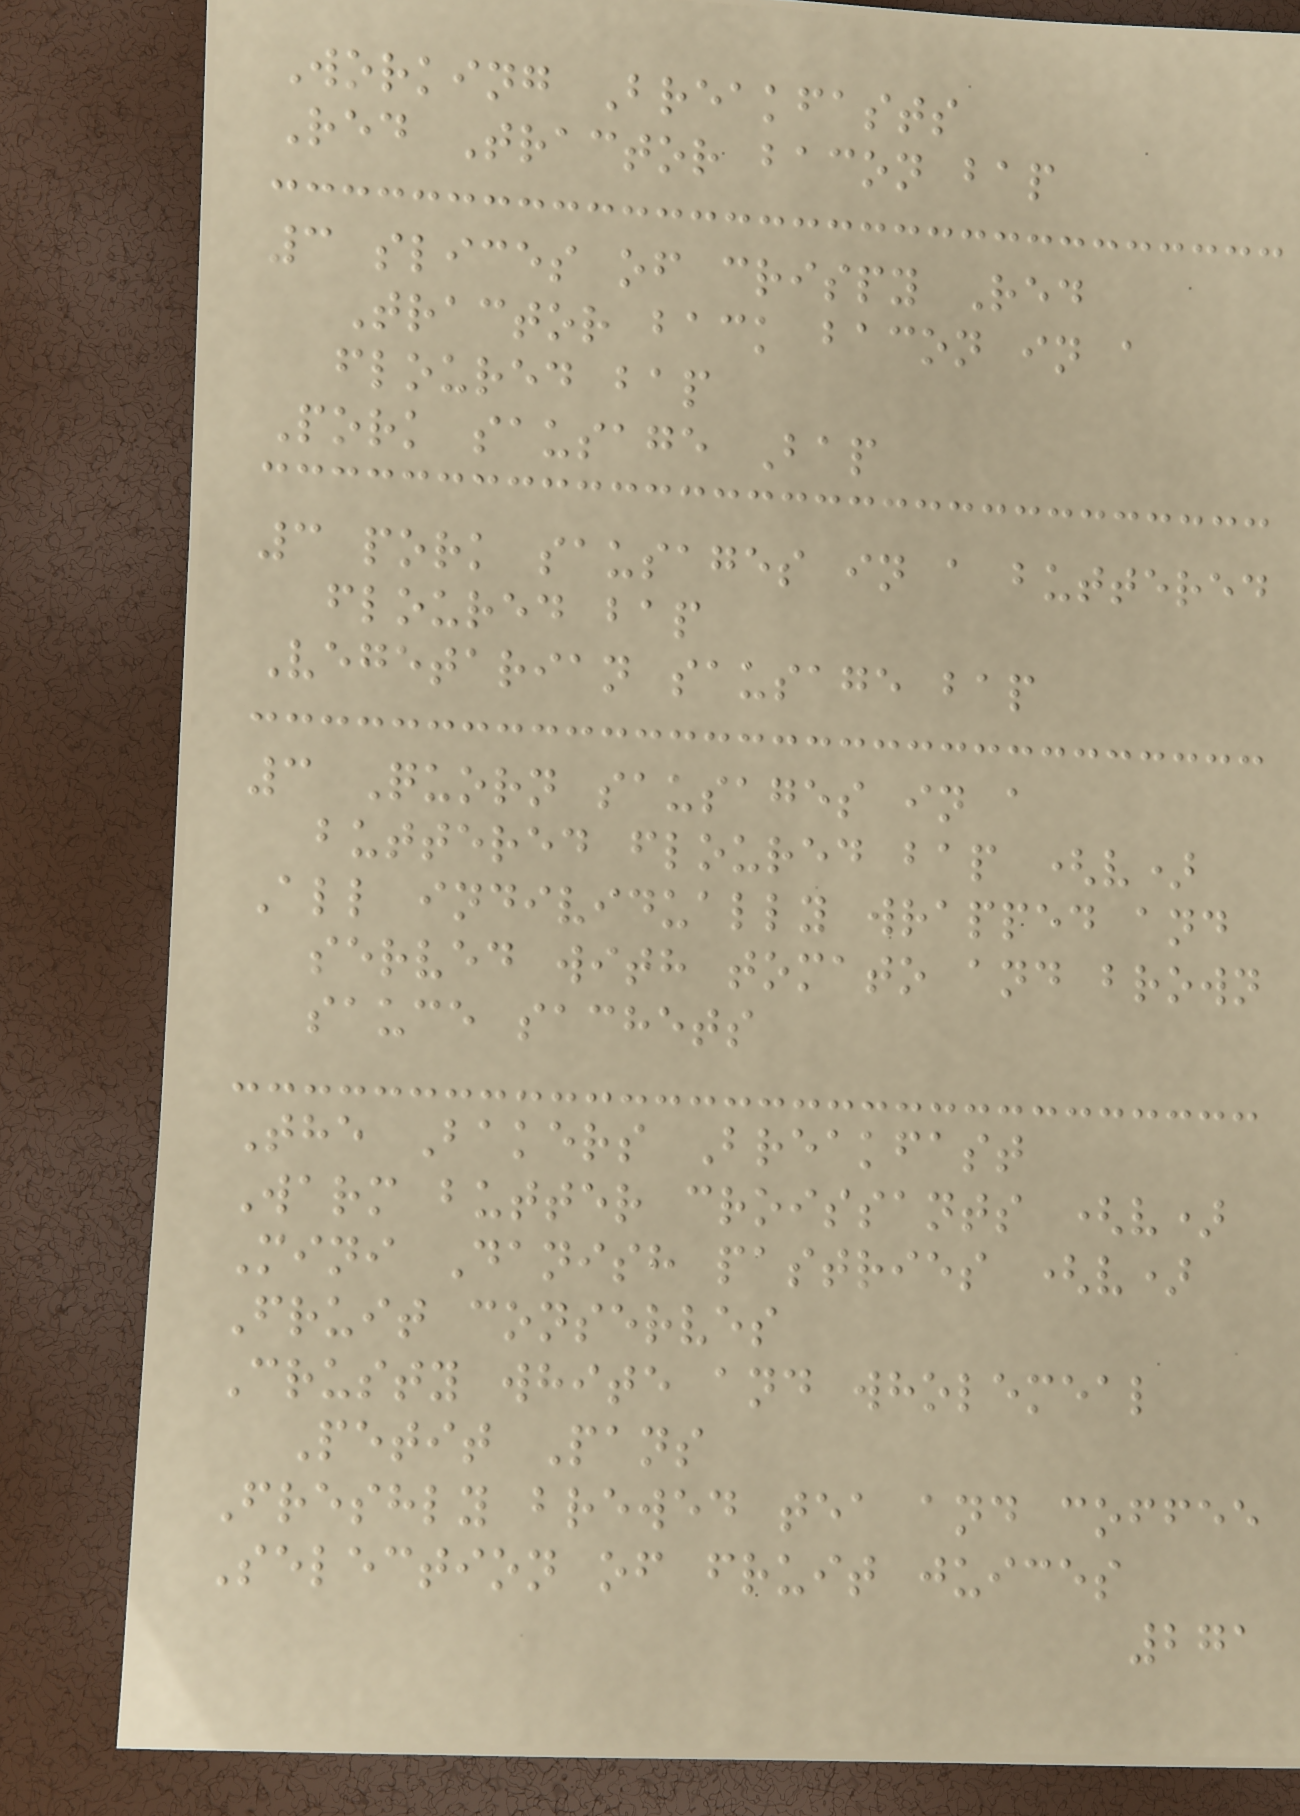Working Breakfasts
Red Tractor bacon bap
3 slices of crispy Red
Tractor back bacon in a
floured bap
Pork sausage Bap
3 pork sausages in a buttered
floured bap
Vegetarian sausage bap
3 Quorn sausages in a
buttered floured bap (v)
All individually wrapped and
served with tomato and brown
sauce sachets
The Bakers Breakfast
Warm butter croissants (v)
Mini Danish pastries (v)
Fruit conserves
Crusty white and wholemeal
Petit Pans
Freshly brewed tea and coffee
Selection of fruit juices
271
